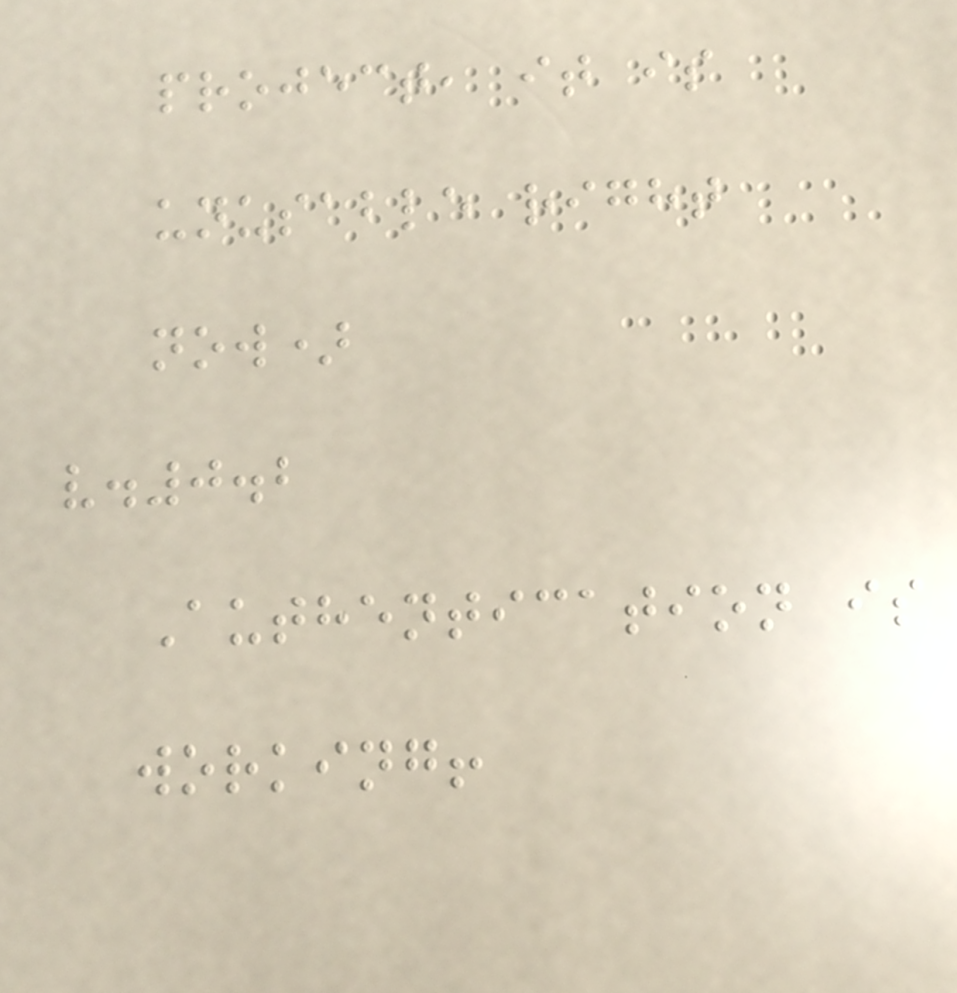project, it is
unusable right
now)
v.0.2
Authentication is
working!
